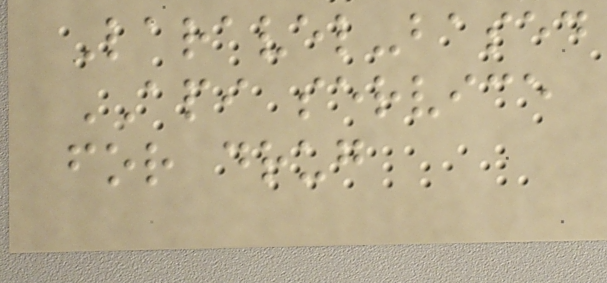Laravel-based
API service
for drug
